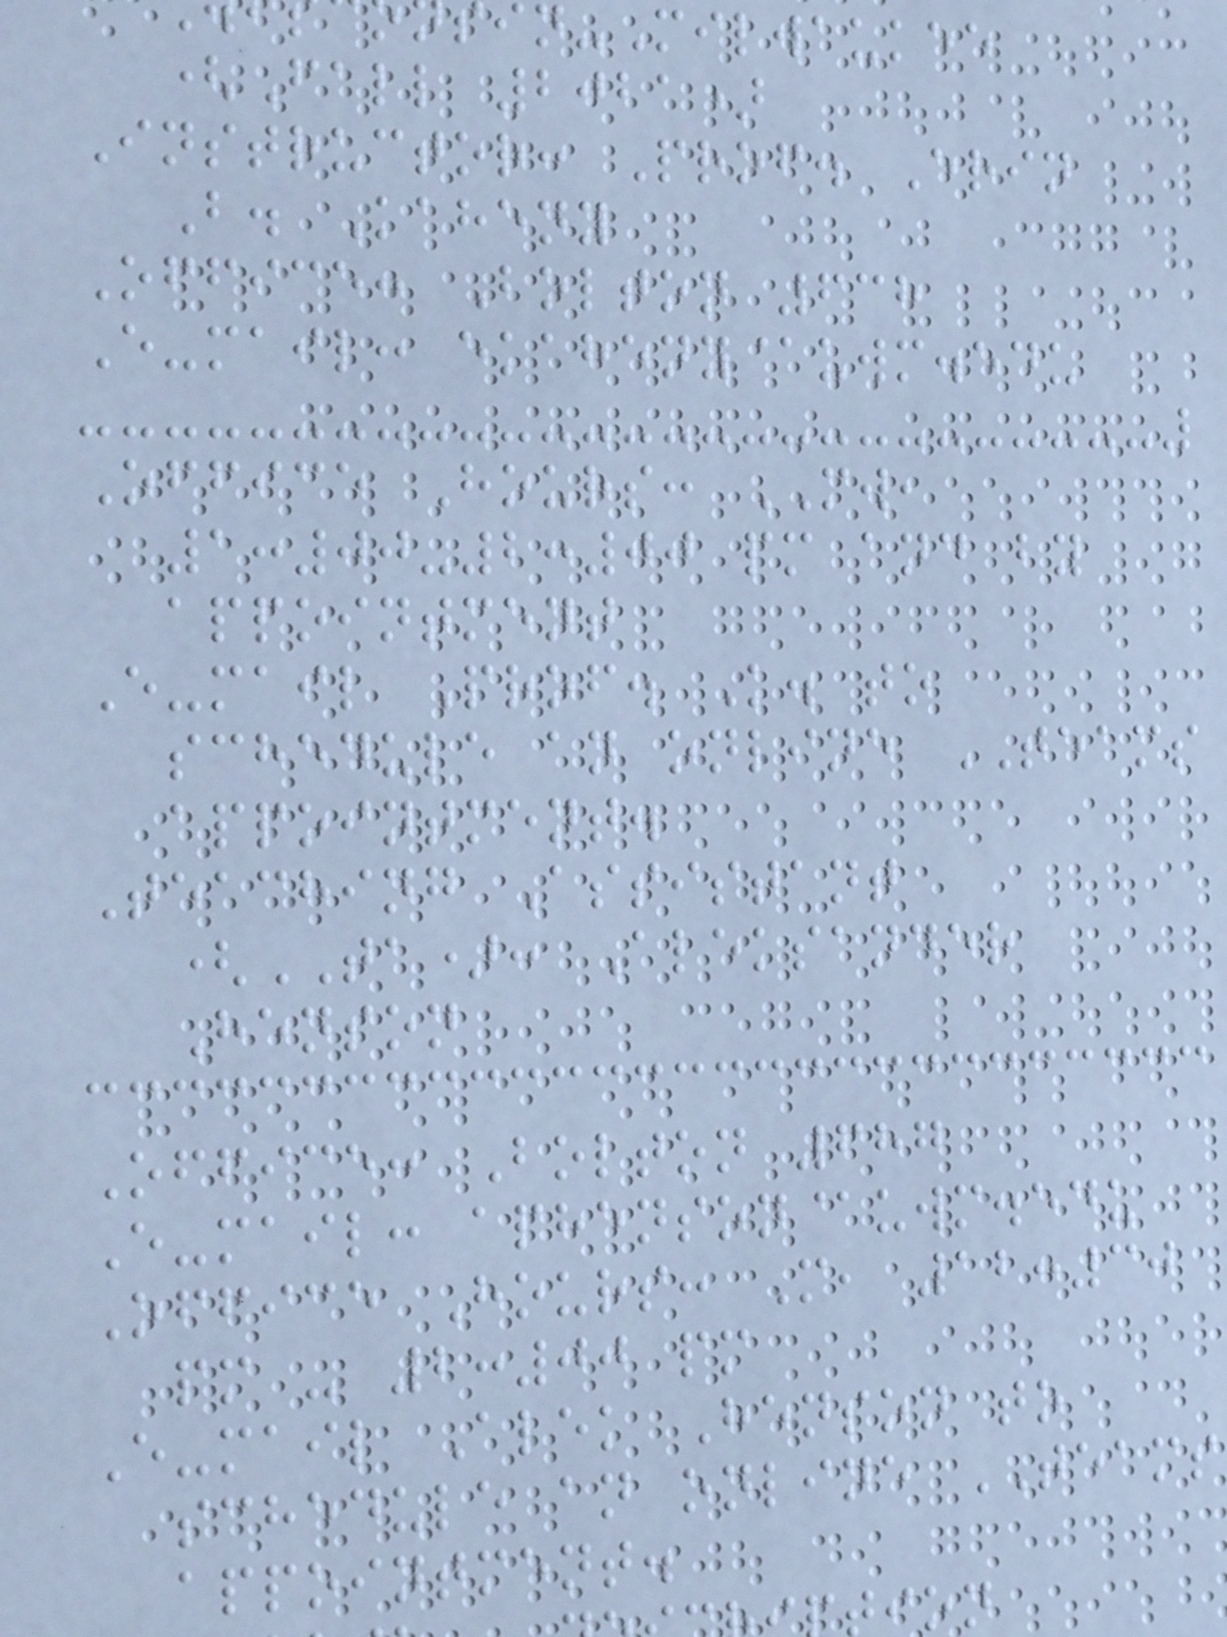n-Milwaukee
(Fall 2021)
Instructor: Prof. Erin
B. Kaheny
Office: Bolton 638
E-mail: ekaheny@uwm.edu
Office Hours: MW,
1:00-2:00 pm and by
appointment
E-mail Prof. K. to
schedule an online TEAMS
appointment.
Teaching Assistant
(TA): Aleksander
Henson
Office: Bolton 687
E-mail: aphenson@uwm.edu
Office Hours: M, 12:30
pm - 2:00 pm
E-mail Alek Henson to
schedule an online TEAMS
appointment.
